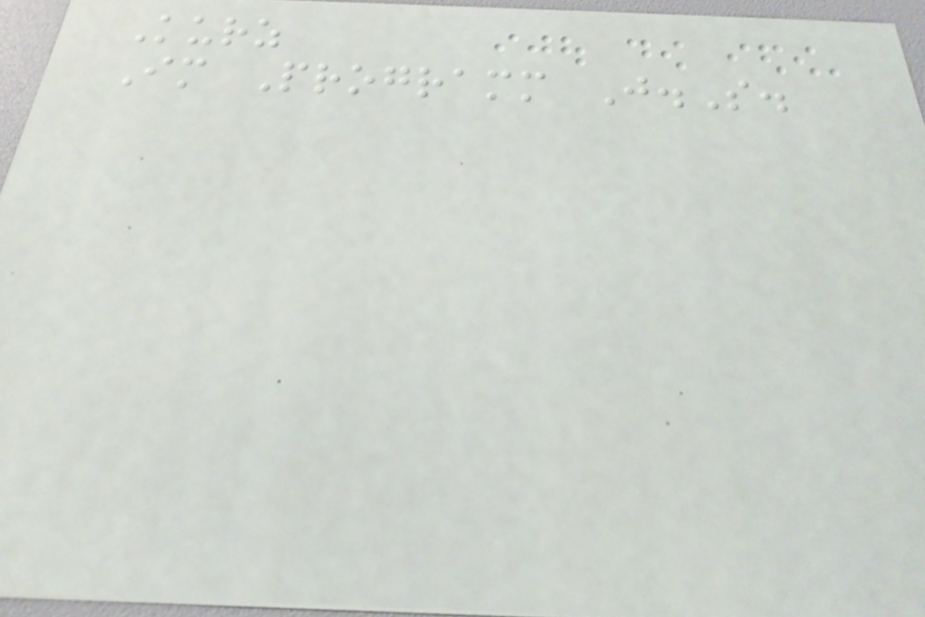Kurz
Im Programm J.S.
